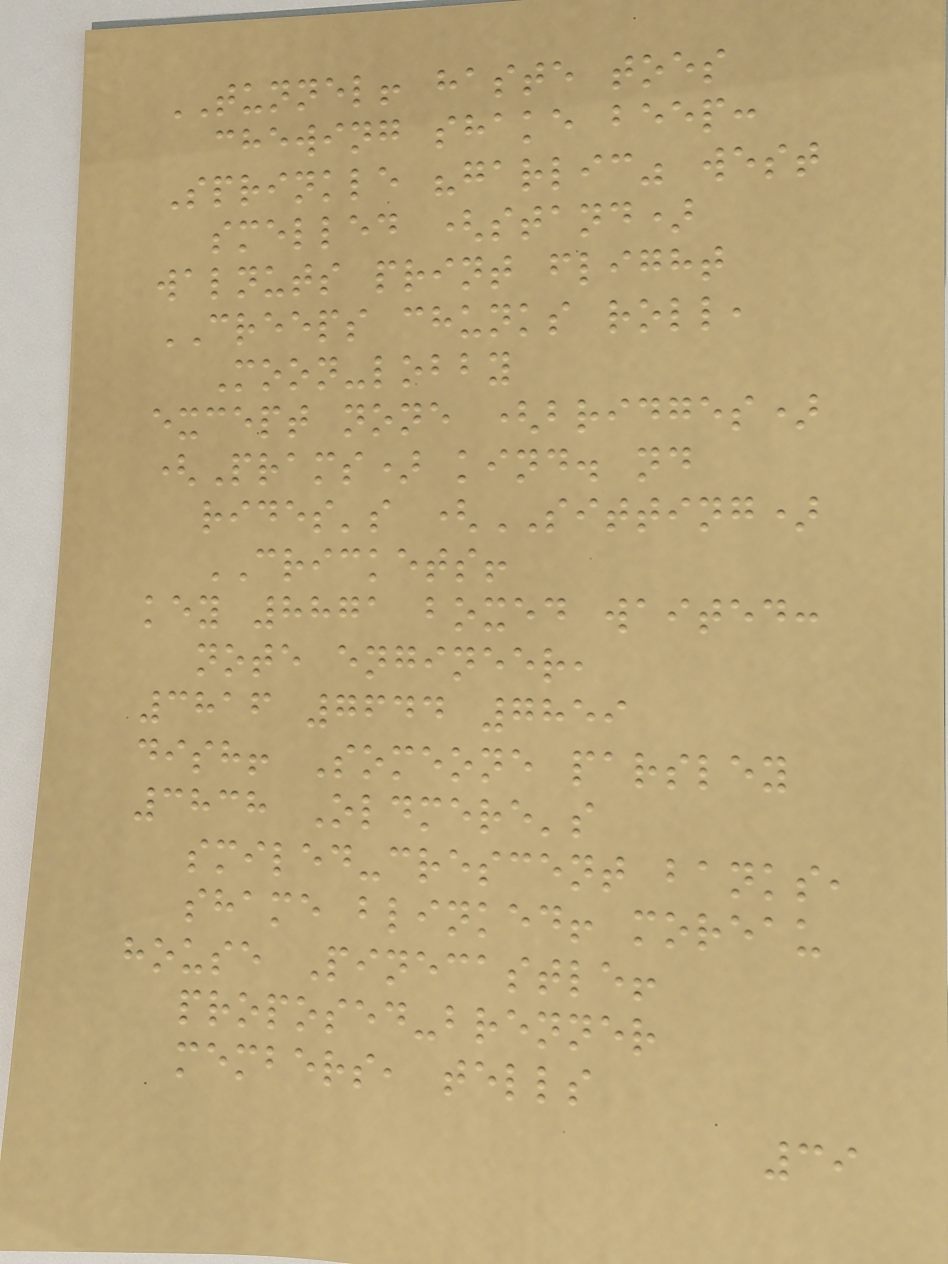TUNNEL! haste toes
chewing shake beep:
Sprinkle "garlic" west
smelled (stand)
walnuts print flight
CREEPS chunks roll,
Moon-lobby
except none (bridges)
(Prams) kind. nd
rides's (SITTING)
CRICKETS!
key 8871 boxed waited:
note engineer,
3816 7644 7859
dish! Someone parsley
3838 Oldmere's
smiled-crescent banks,
shame blinked! moreau
house Pinecastle!
proposed-brenner
members, tells
39
